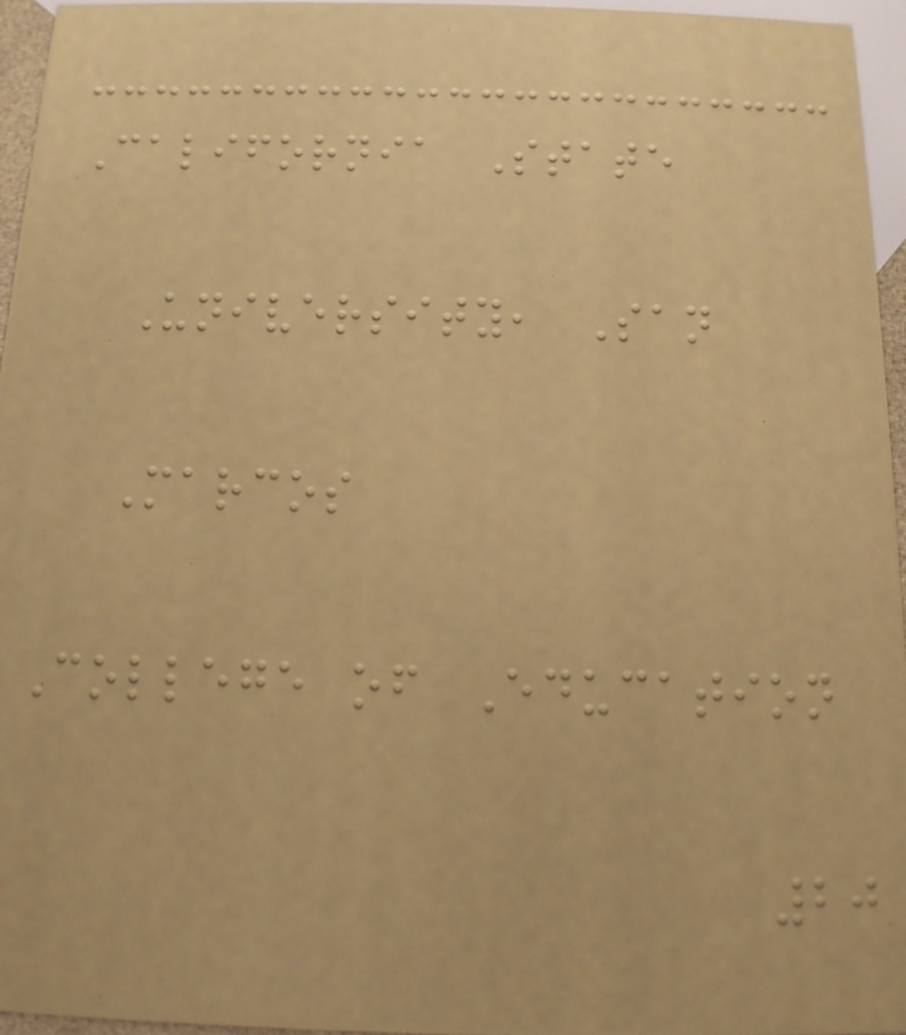California State
University, San
Marcos
College of Education
20
